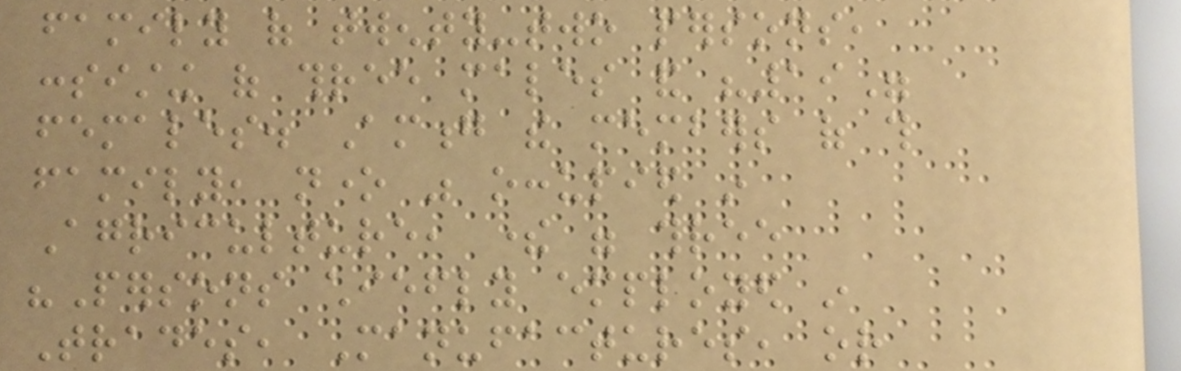family of twenty-two persons,
consisting of three males and "19"
females. Among the members of this
family, none was occupied in
Agriculture, there were three
"Persons chiefly employed in
Trades, Manufactures, or
